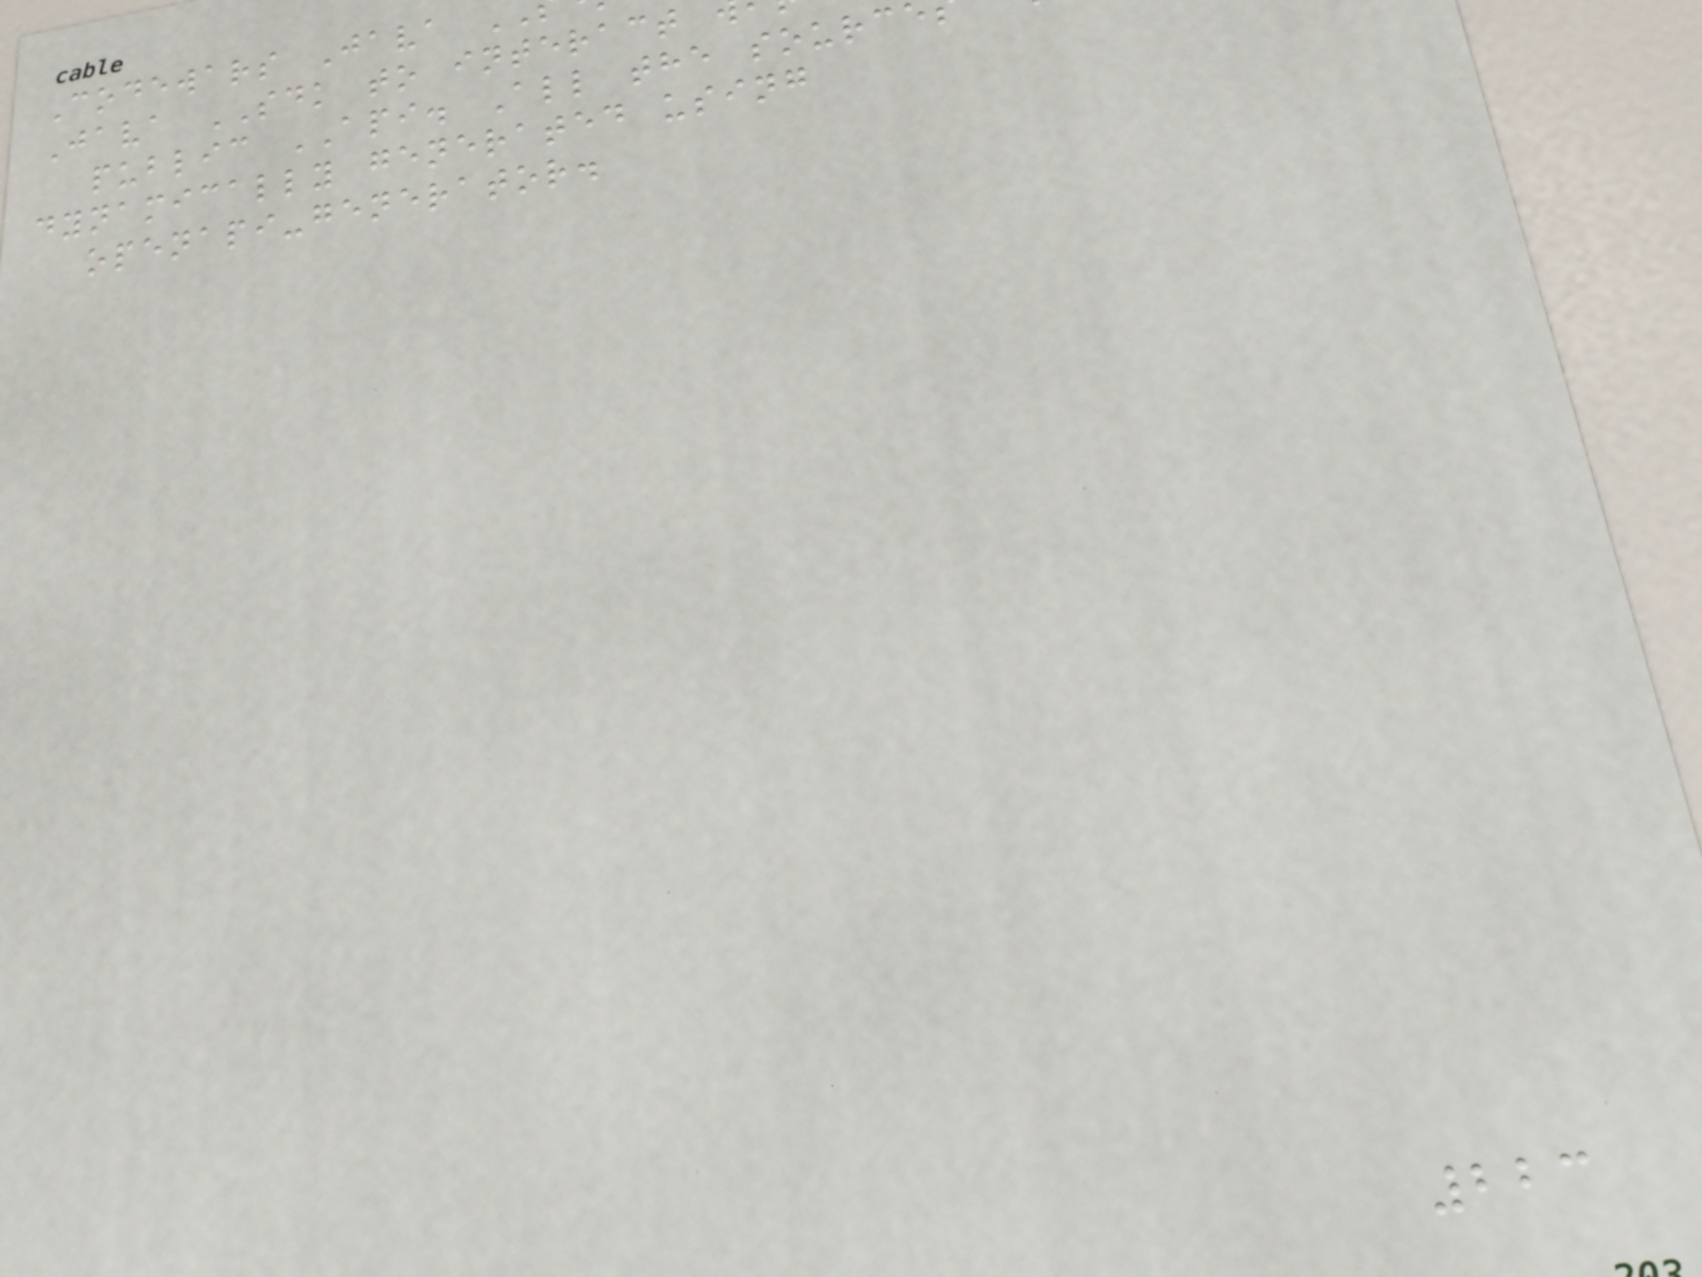Codewars Java
Java SDK to interact
public API. All the sourc
dynamically generated using
openapi-generator.
223
